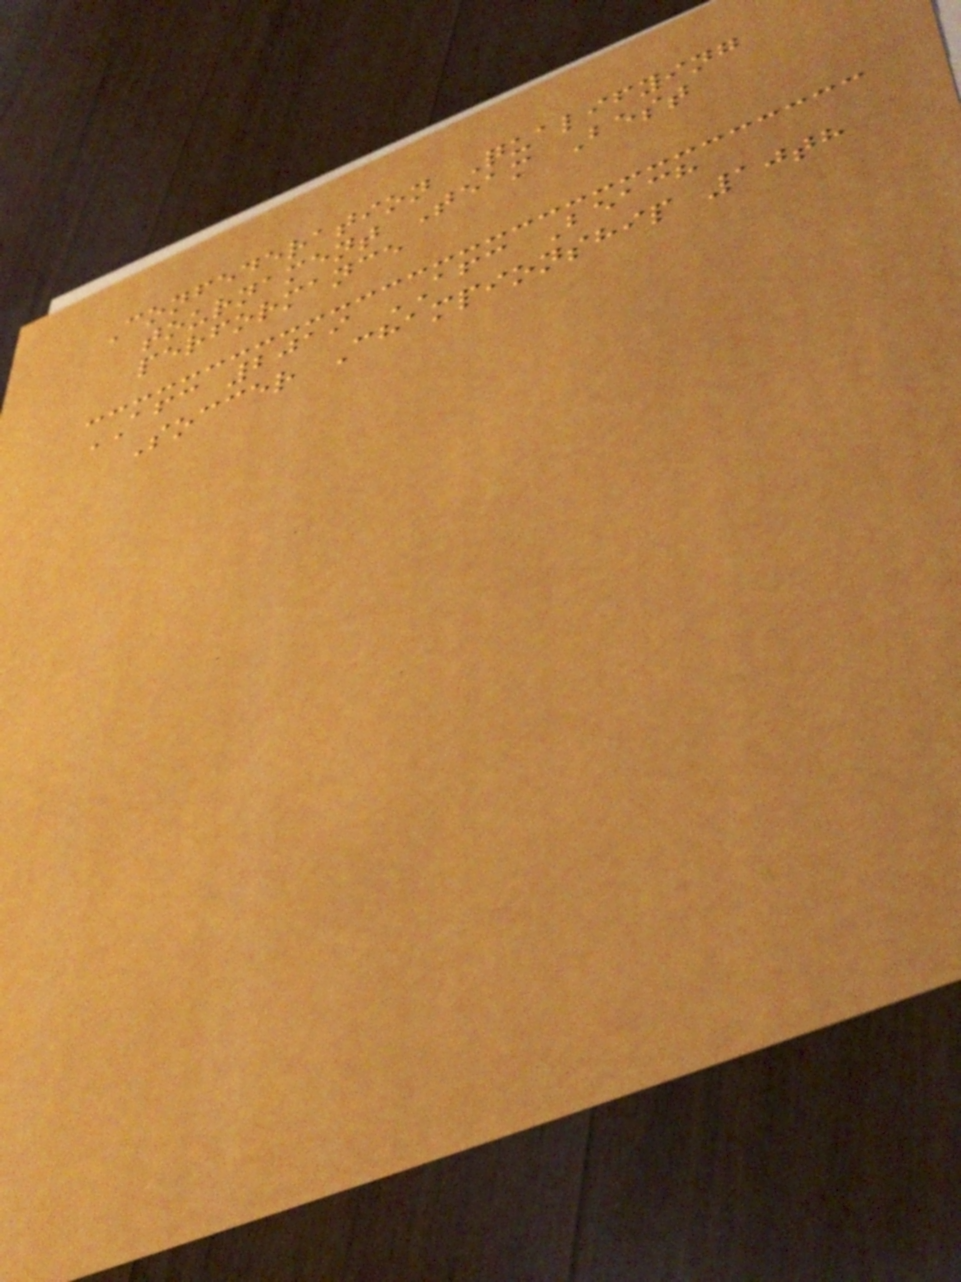Confederation Qualifying
tournament Team Best
performance
AFC 2019 AFC Beach
Soccer Championship 10th
